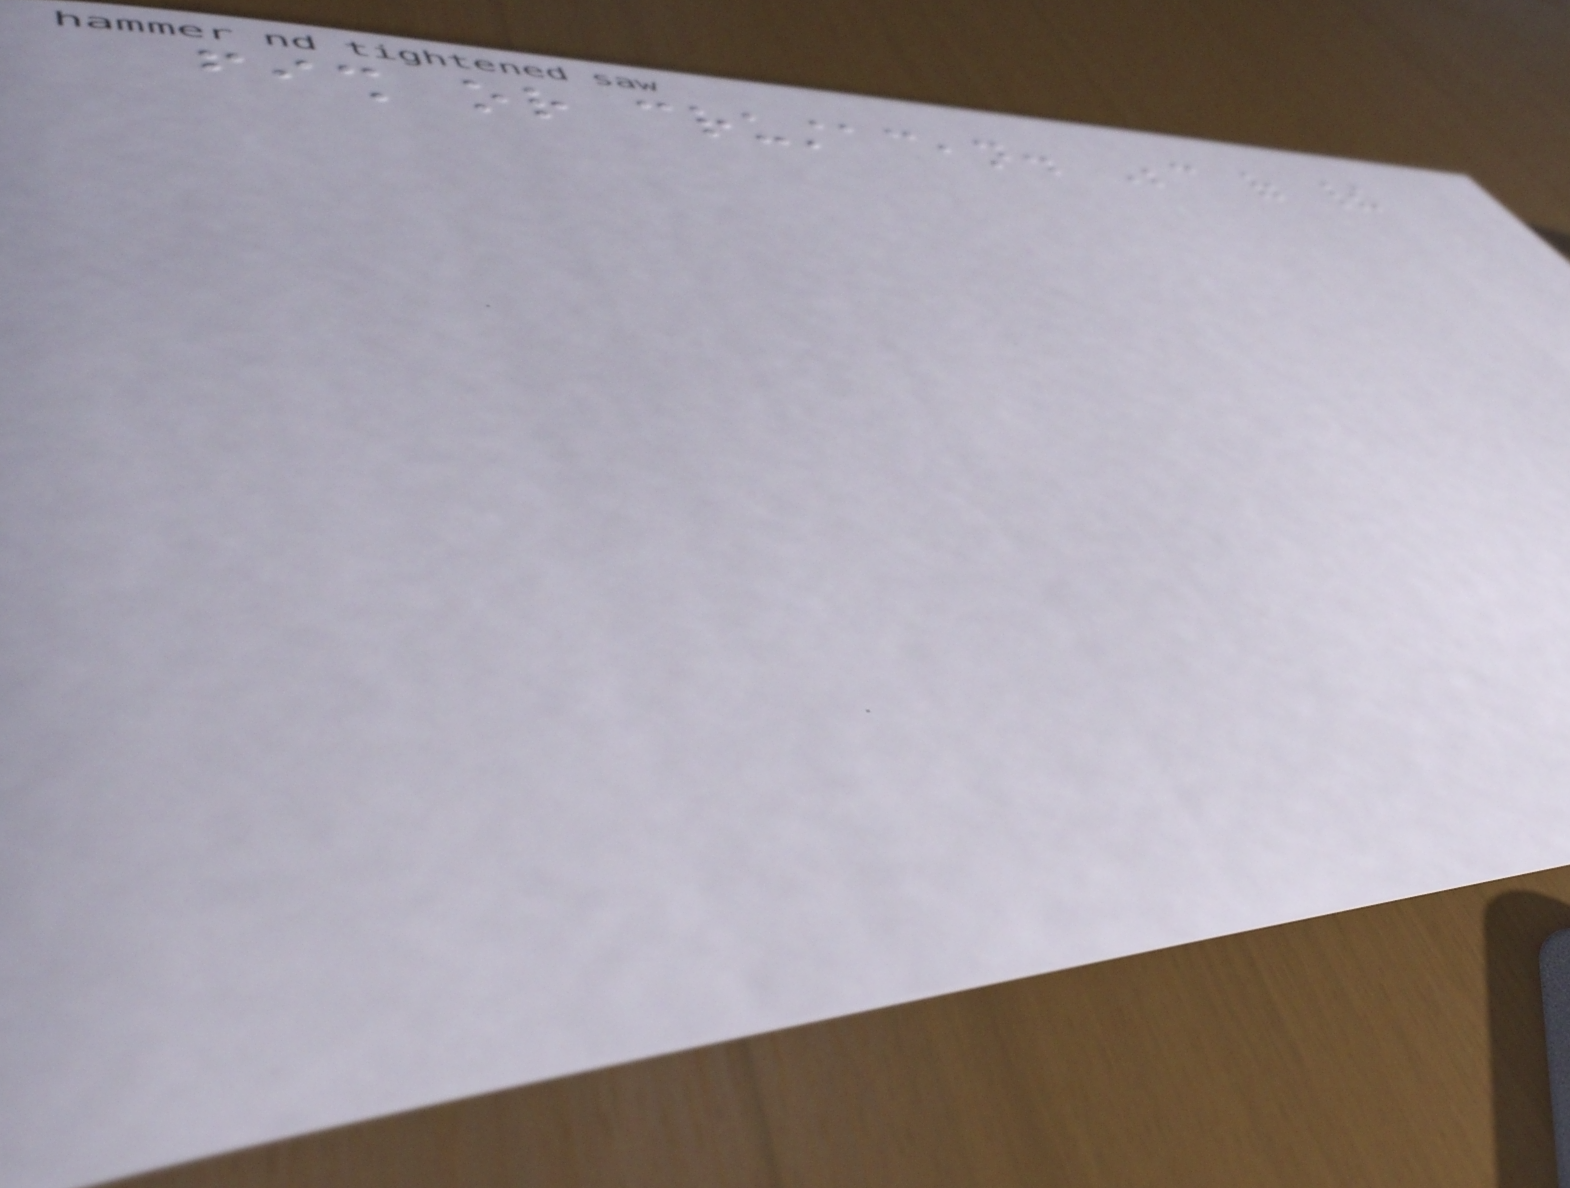fish or crustacean. Because of their
